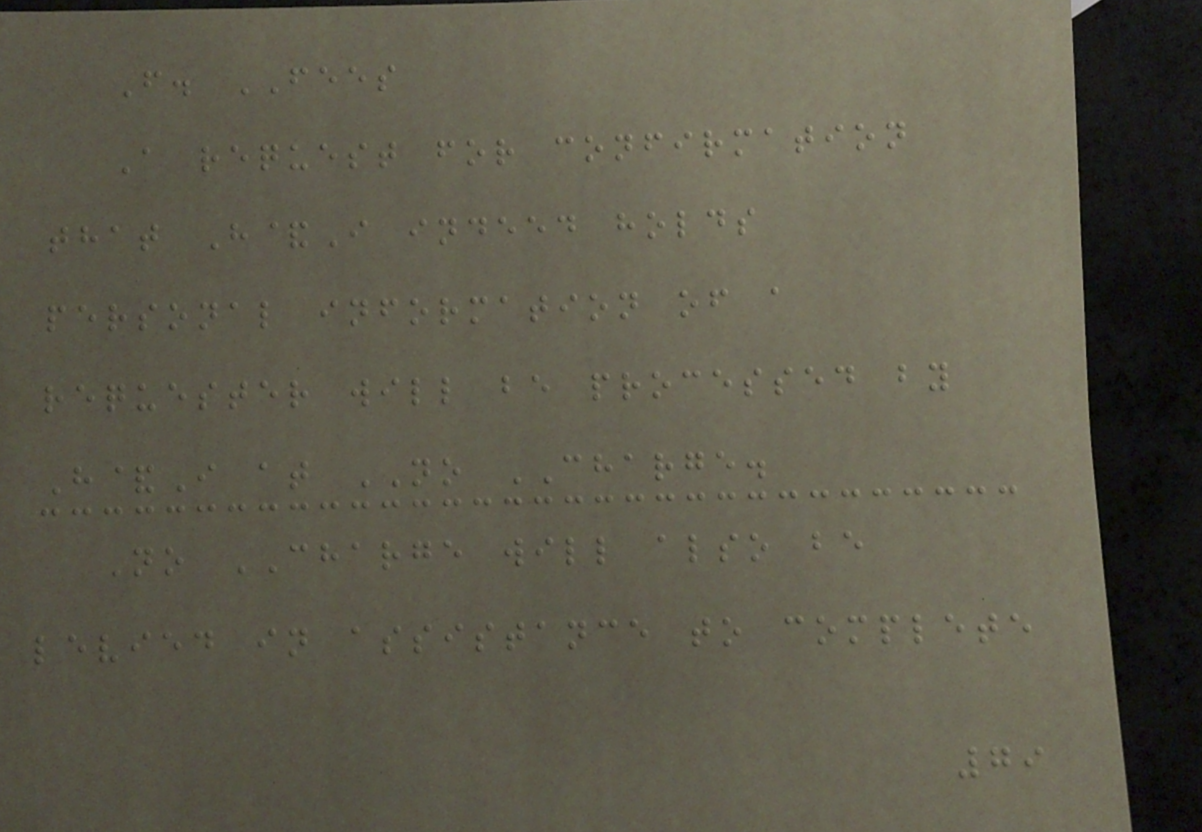F. FEES
A request for confirmation
that H&I indeed holds
personal information of a
requester will be processed by
H&I at NO CHARGE.
No CHARGE will also be
levied in assistance to complete
79
